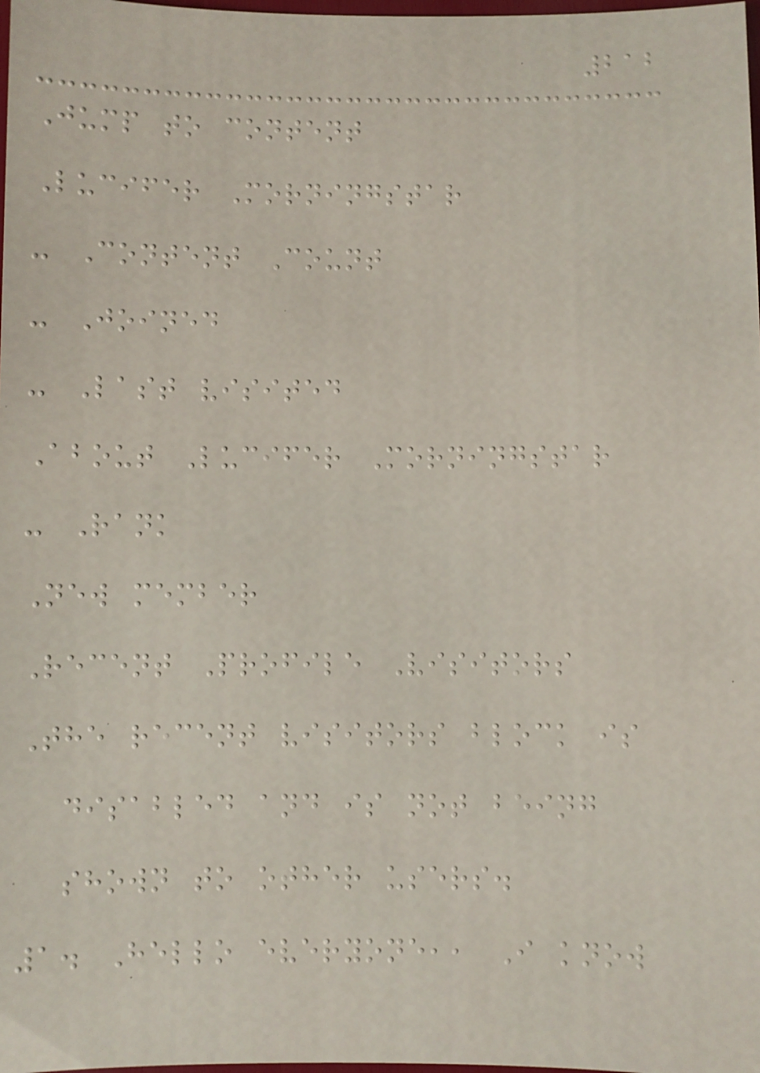212
Jump to content
Lucifer Morningstar
- Content Count
- Joined
- Last visited
About Lucifer Morningstar
- Rank
New member
Recent Profile Visitors
The recent visitors block is
disabled and is not being
shown to other users.
1. Hello everyone,, I know
